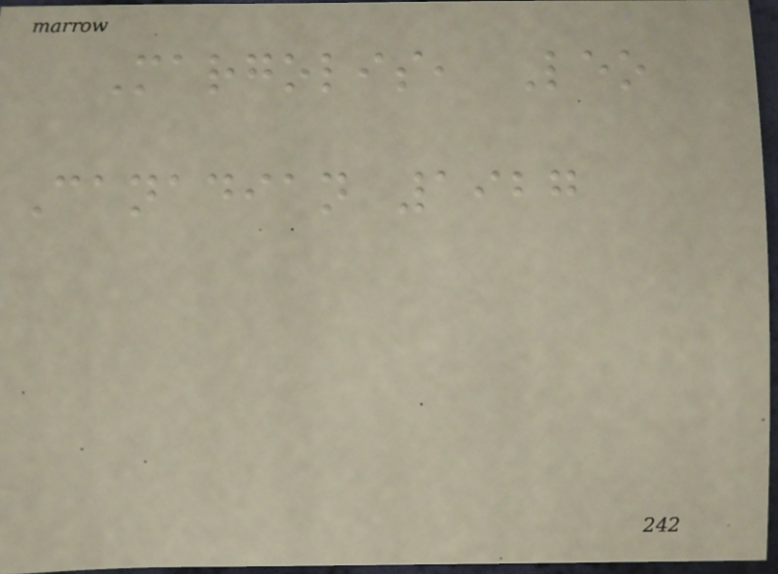Margolis, Leo
Canadian 1927
